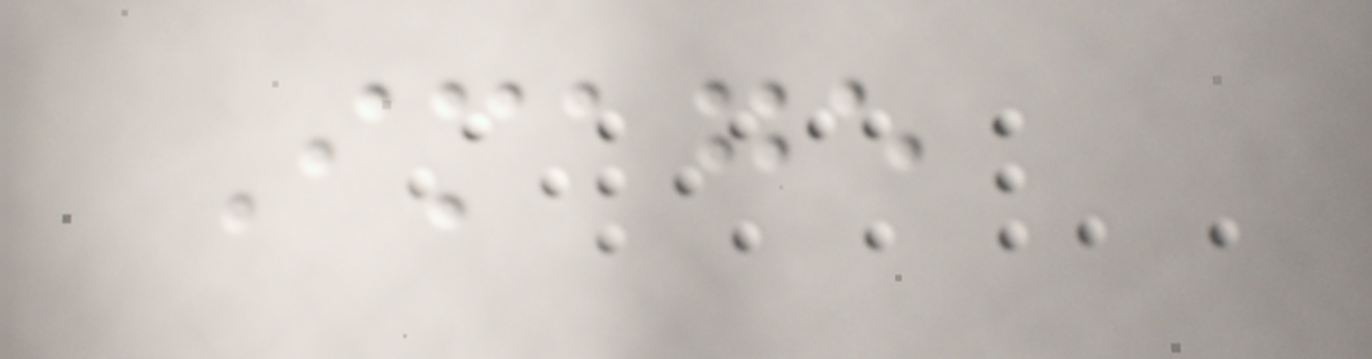Image
